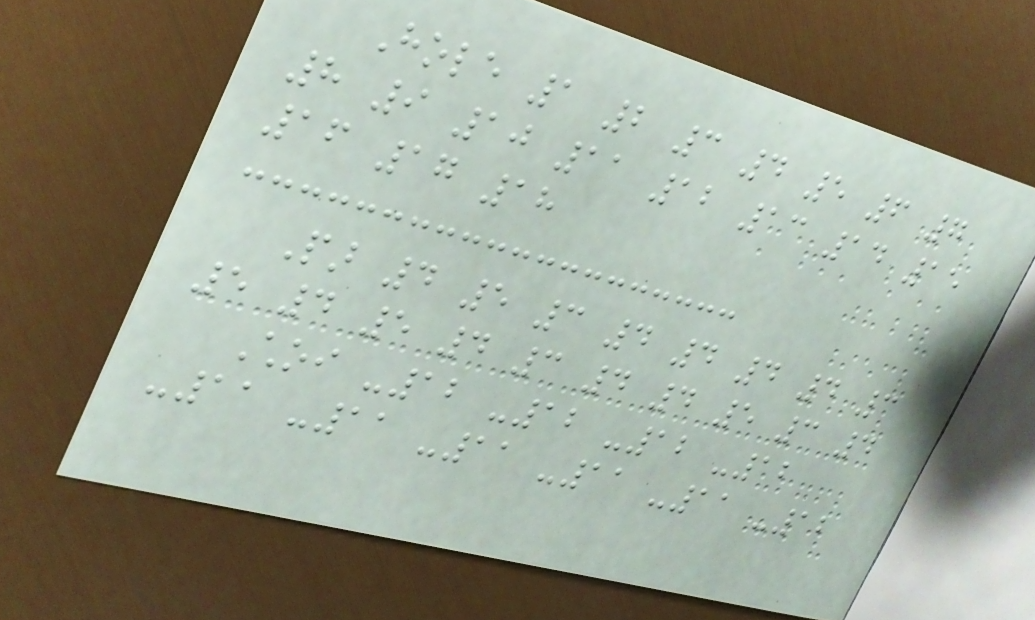Hole 1 2 3 4 5 6 7
8 9 10 11 12 13 14 15
16 17 18
Par 4 5 3 4 4 4 4 3
5 4 5 4 3 4 4 5 3 4
Choi -12 -12 -12 -12
-11 -11 -11 -11 -11 -12
